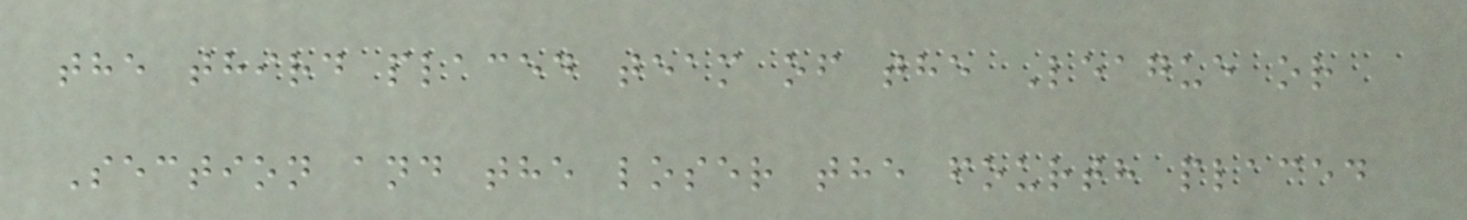the third placed team of the League or
Section and the loser the fourth placed
